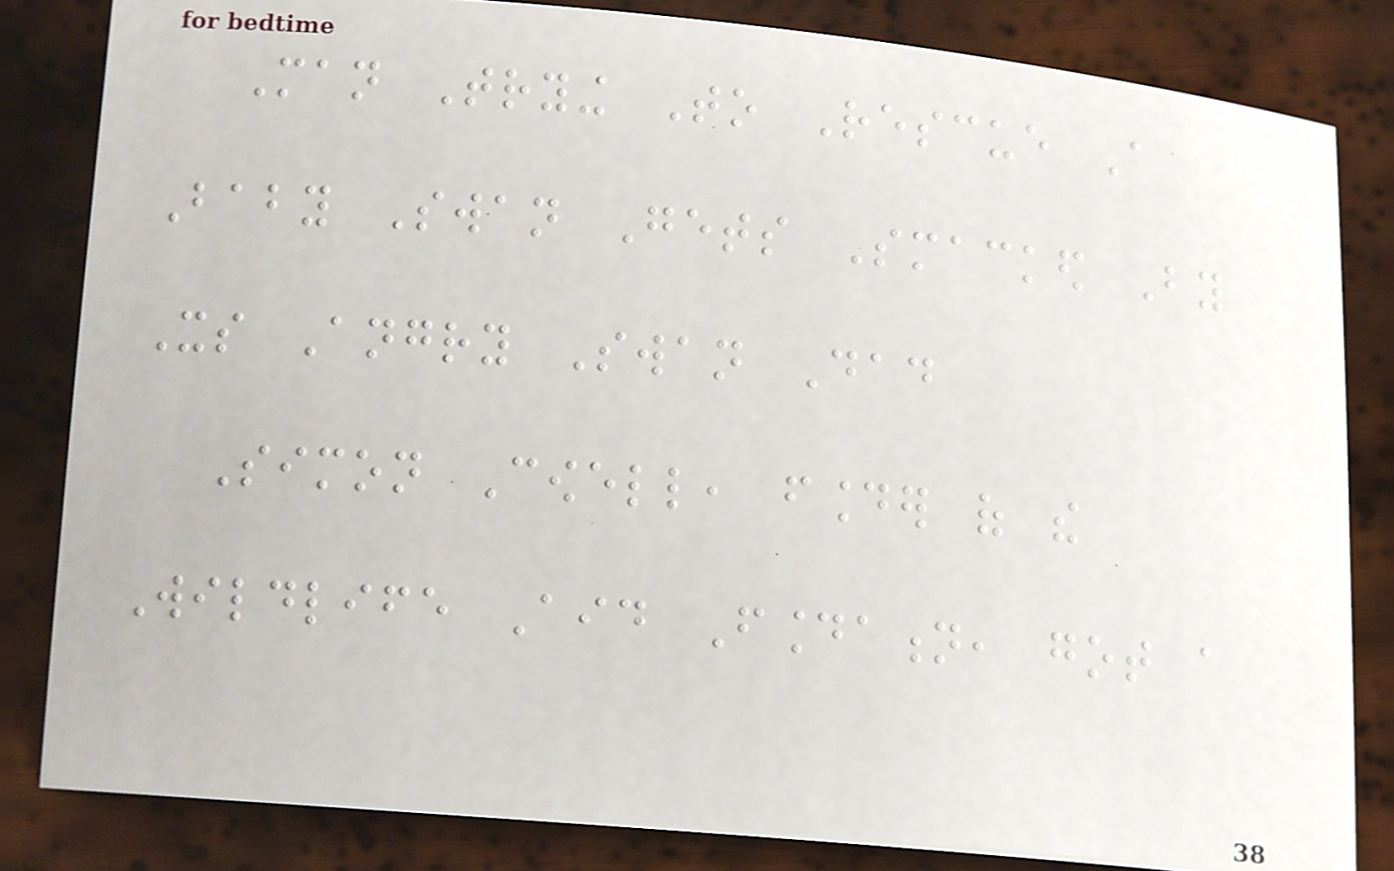Man Trying To Rescue A
Baby Swan Gets Smacked By
Its Angry Swan Dad
Simon Cowell, founder of the
Wildlife Aid Foundation, got a
